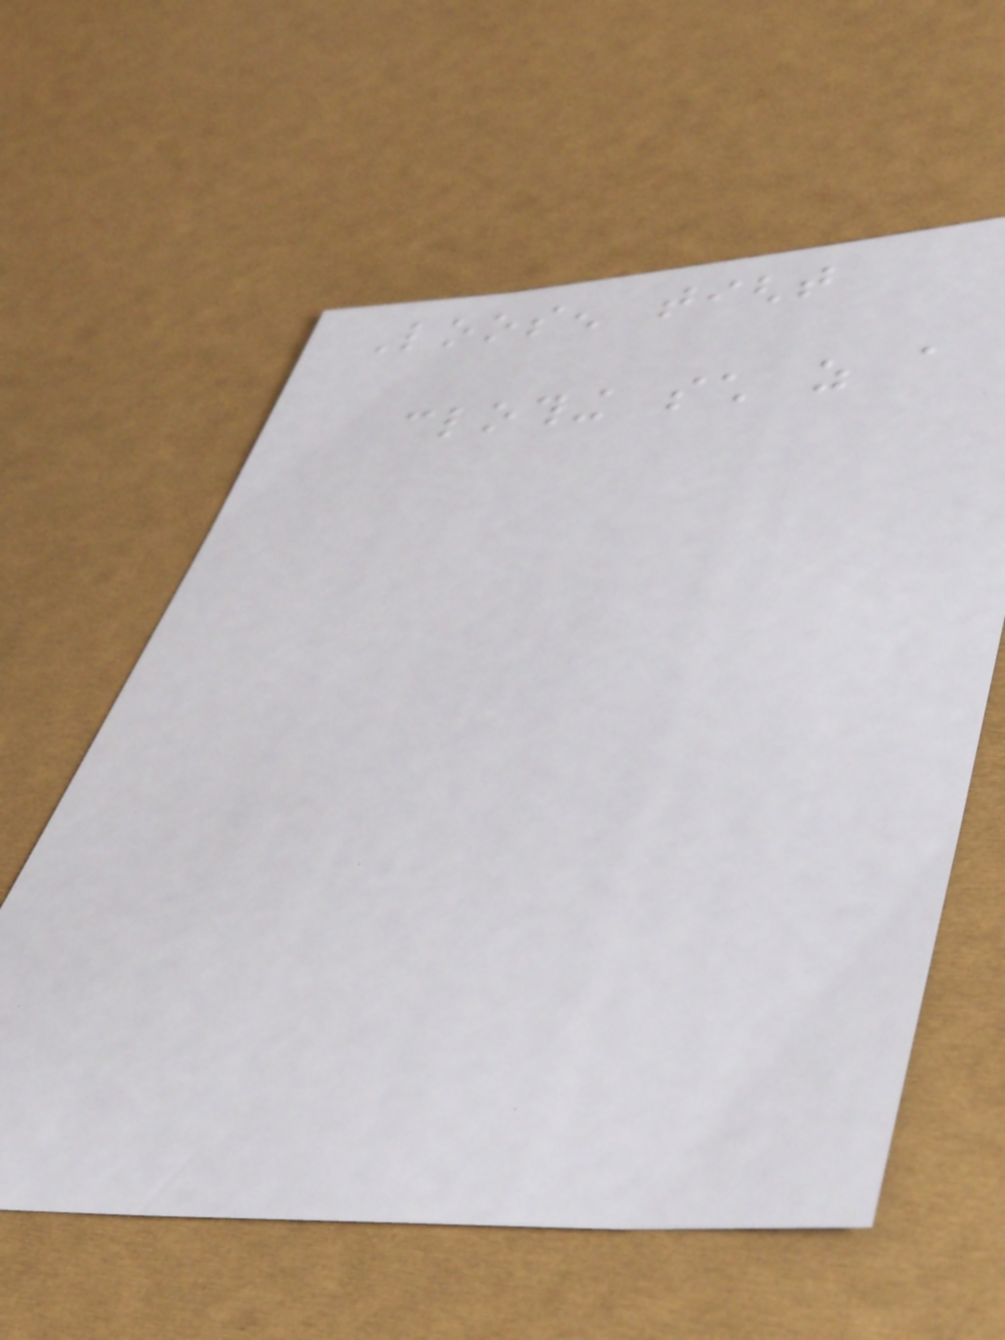Loosen tight
clothing such as a
